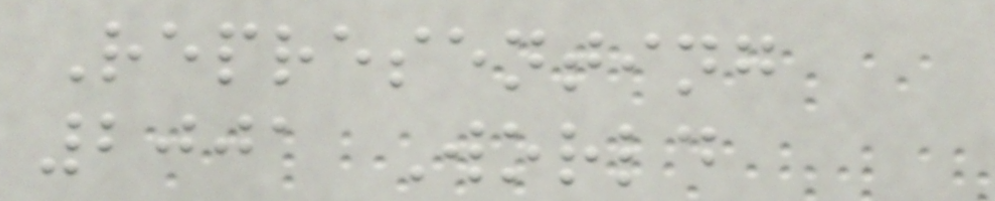Representing
2001 World
